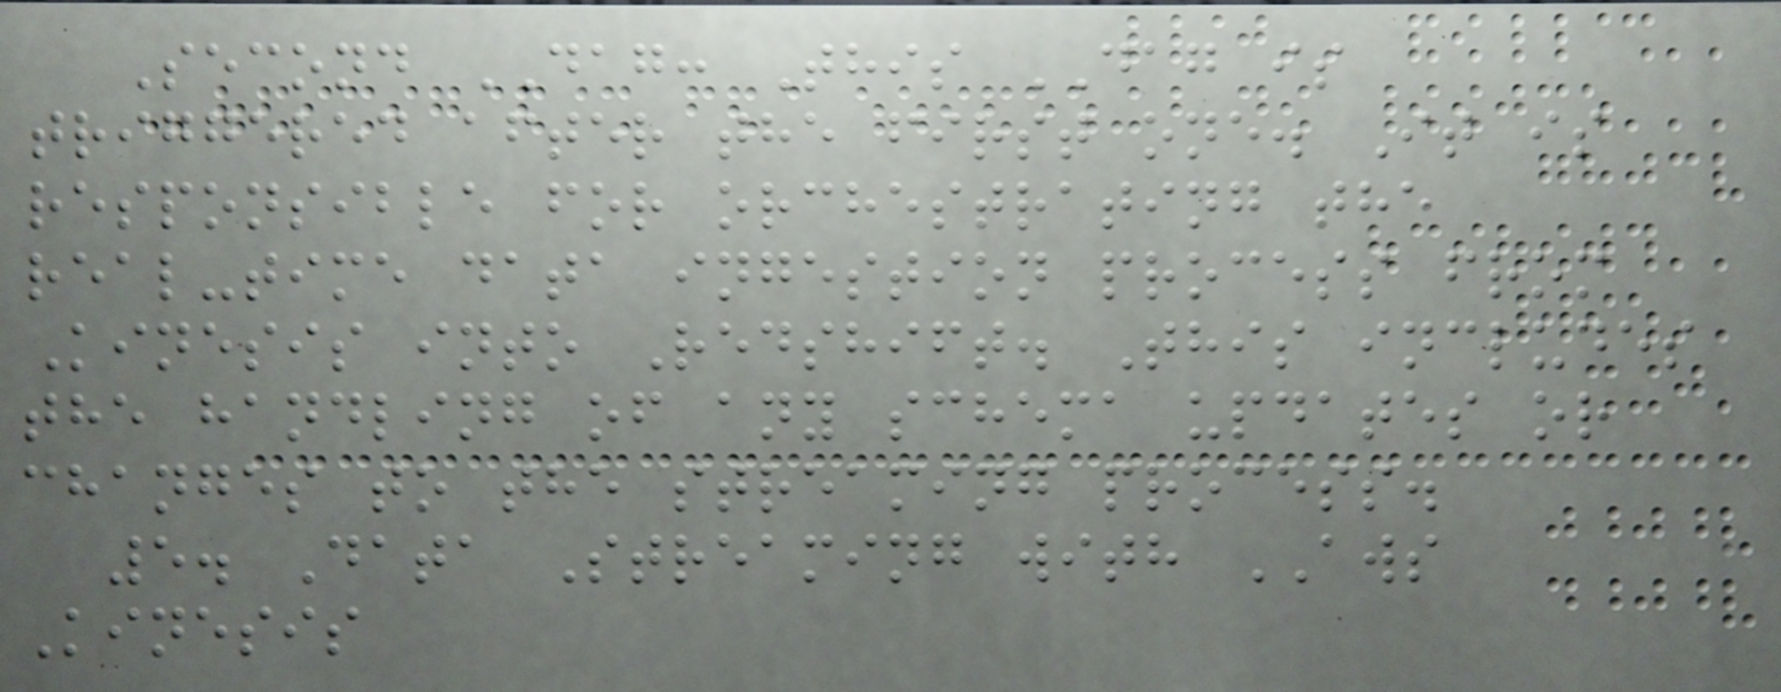Second DAG: This DAG is
triggered after the first one. It is
responsible for orchestrating the
real-time data ingestion process from
Kinesis into Redshift. This includes
the handling of any schema updates or
changes to the streaming process.
5. Data Streaming with AWS
Kinesis
